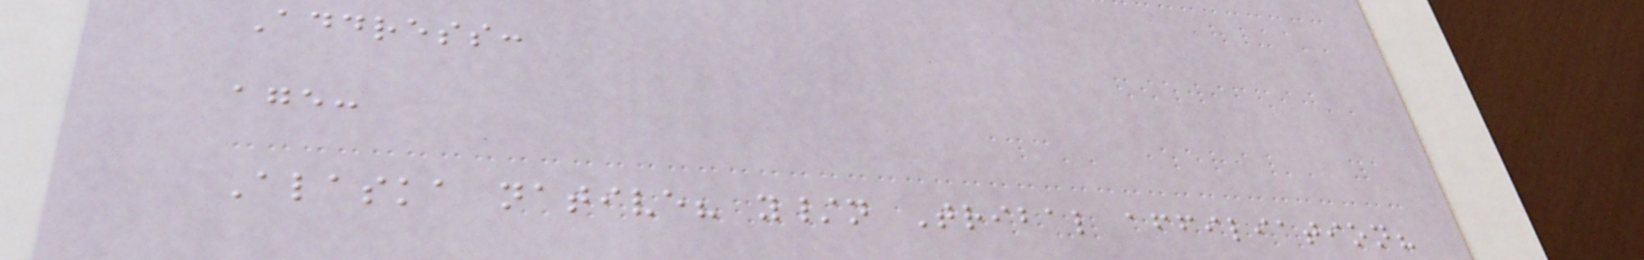Address:
age:
Alaska native? y/n Tribal affiliation?
